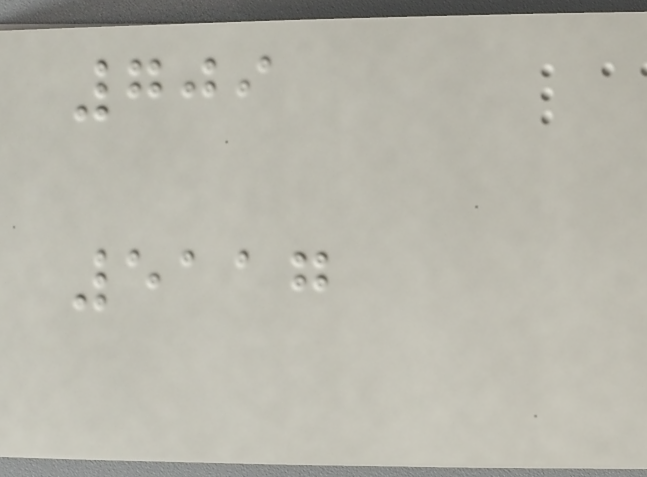709
5117
